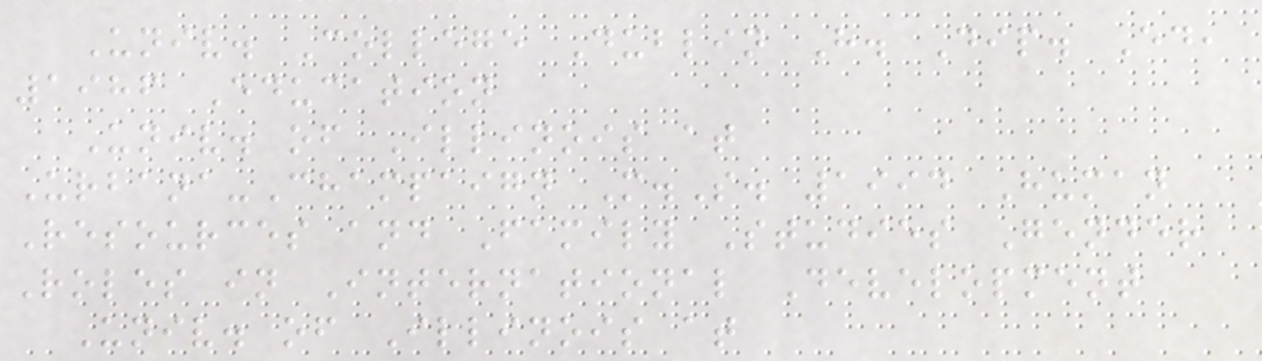Univ. College Dublin H. Dip. Ed,
1986 Education
Univ. of Illinois at
Urbana-Champaign M.S. 1994 Human
Resources and Family Studies Gender
Roles in International Development
Univ. of Illinois at
